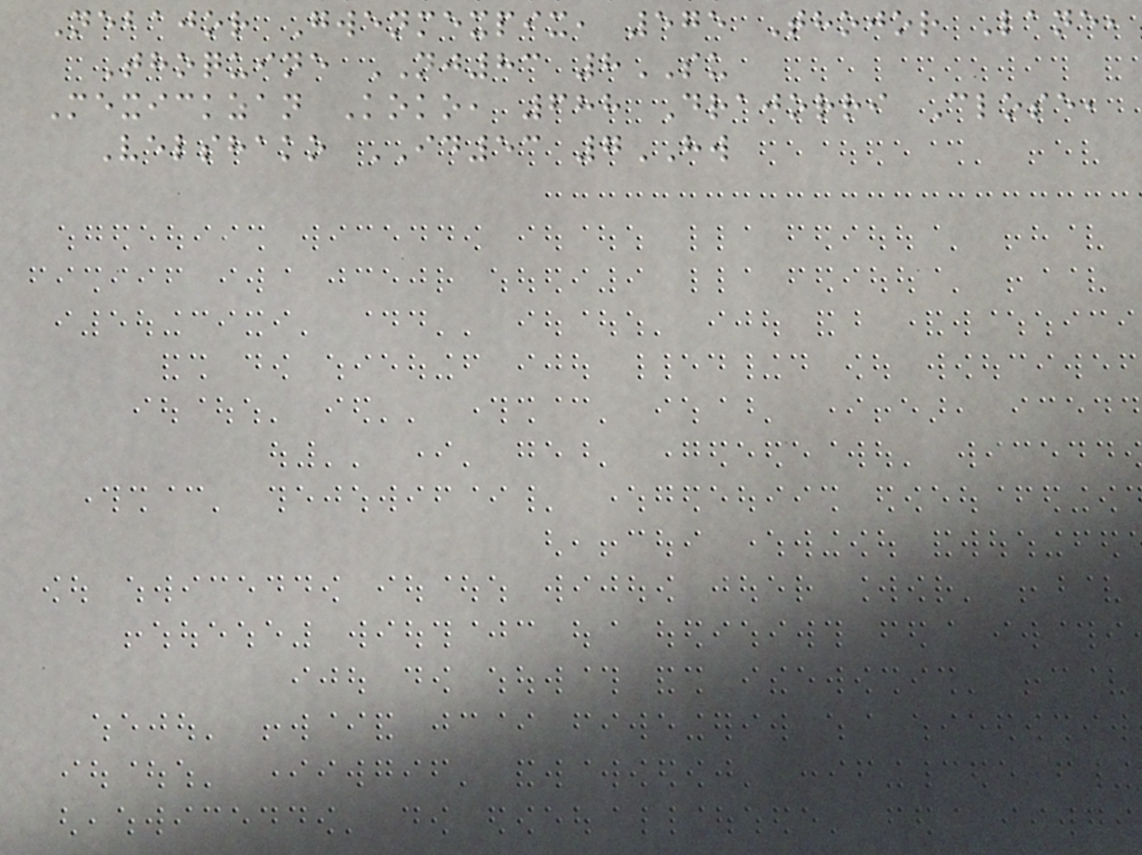Nebajor Gwenmexpix, 575 Thojor Lane,
Thoquine NJ83 8SU
Mexickzan Koko, 688 Drajorri Close,
Velshako ID53 7HW
